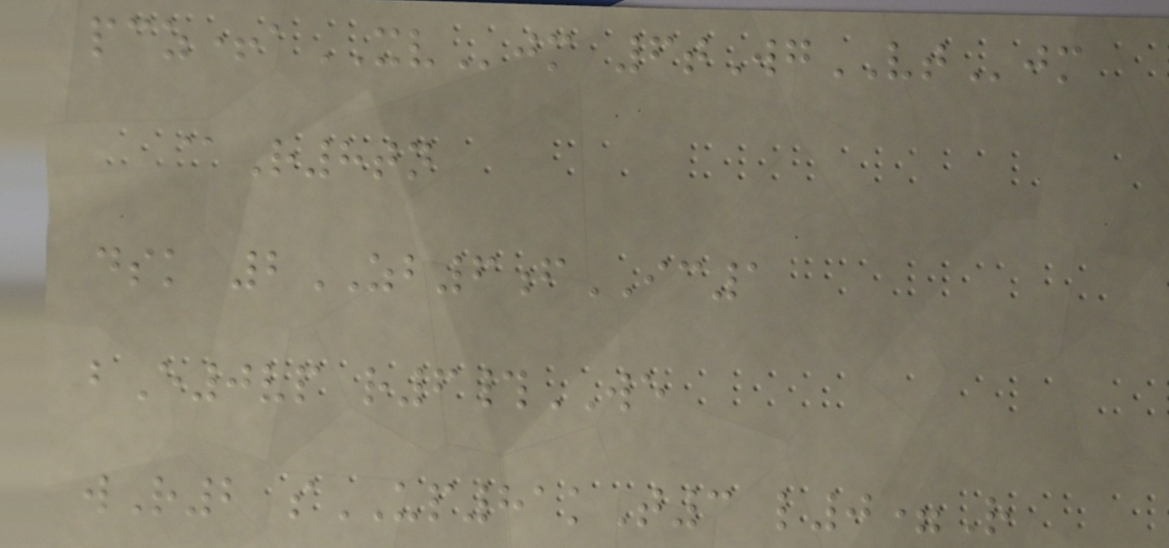pcz+aXVjm 6tWgVTjm
@R8tn
dsk 2ZB6fIC1
bE0vp r6#WE
wR2 sUP81kT3 l0=R
